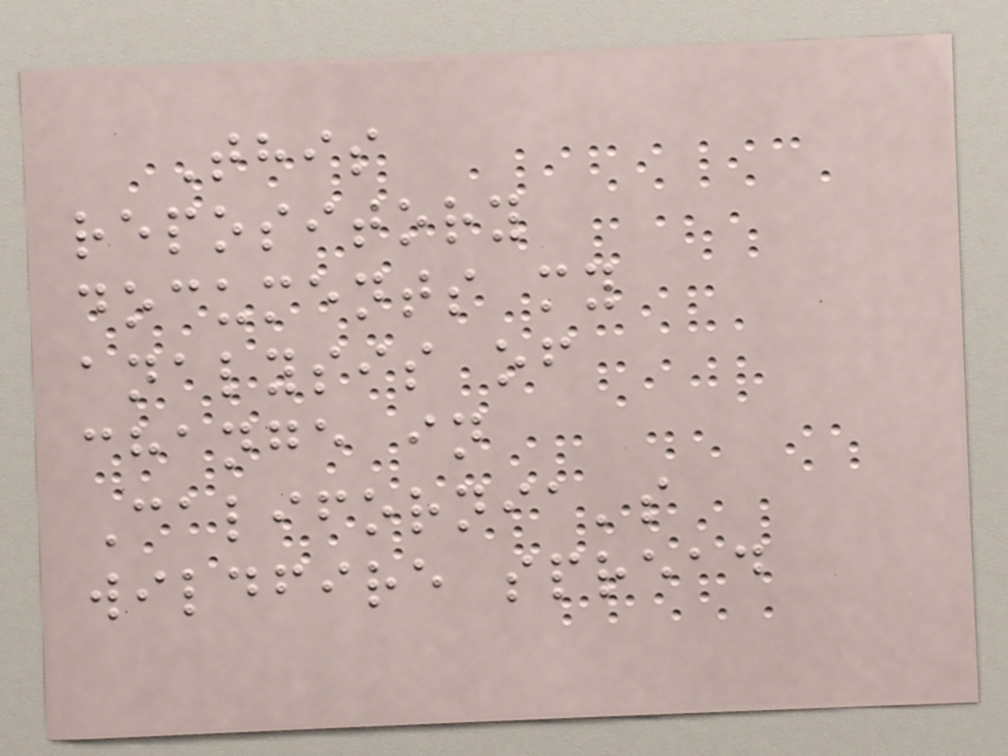This
repository
documents my
analysis of
change in
California's
wildfire spread
